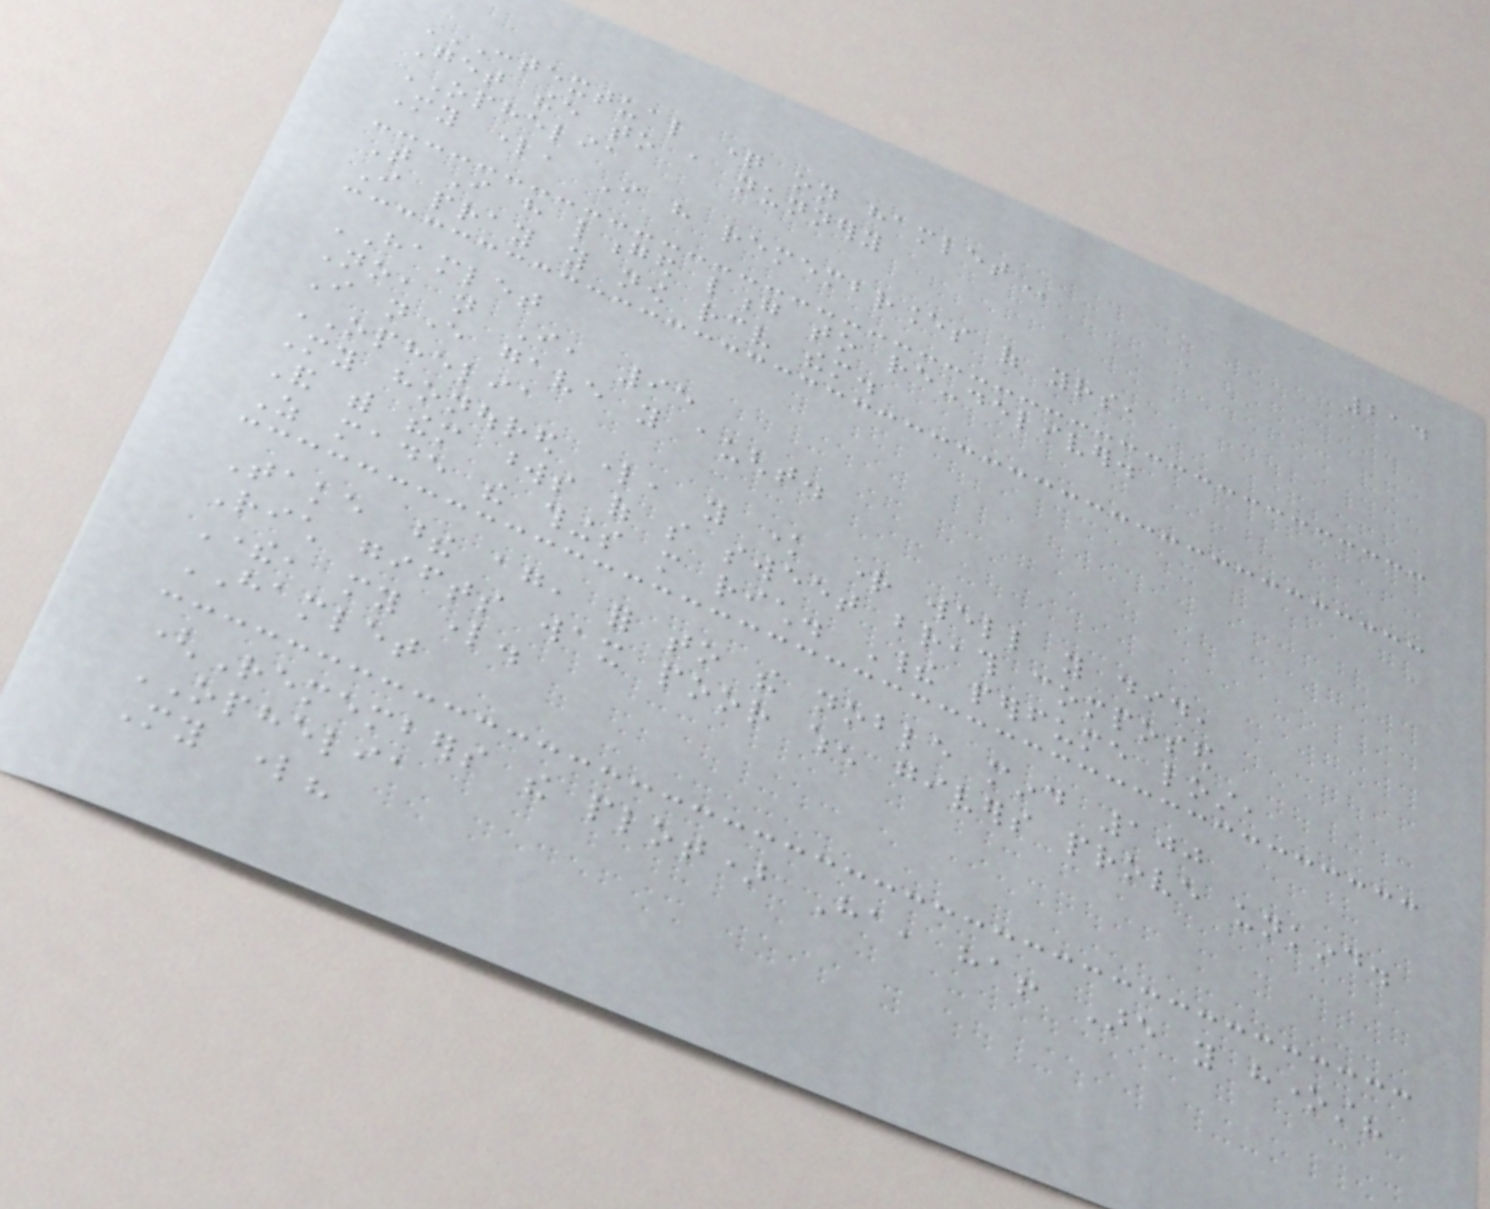214
CONTEXTUAL QUESTION ON HAMLET
Get thee to a nunnery
OPHELIA
My lord, I have remembrances of yours,
That I have longed long to re-deliver.
I pray you now receive them.
HAMLET
No, not I, 95
I never gave you aught.
OPHELIA
My honoured lord, you know right well you did,
And with them words of so sweet breath composed
As made the things more rich. Their perfume lost,
Take these again, for to the noble mind 100
Rich gifts wax poor when givers prove unkind.
There, my lord.
HAMLET
(Remembers the plot) Ha, ha! Are you honest?
OPHELIA
My lord?
